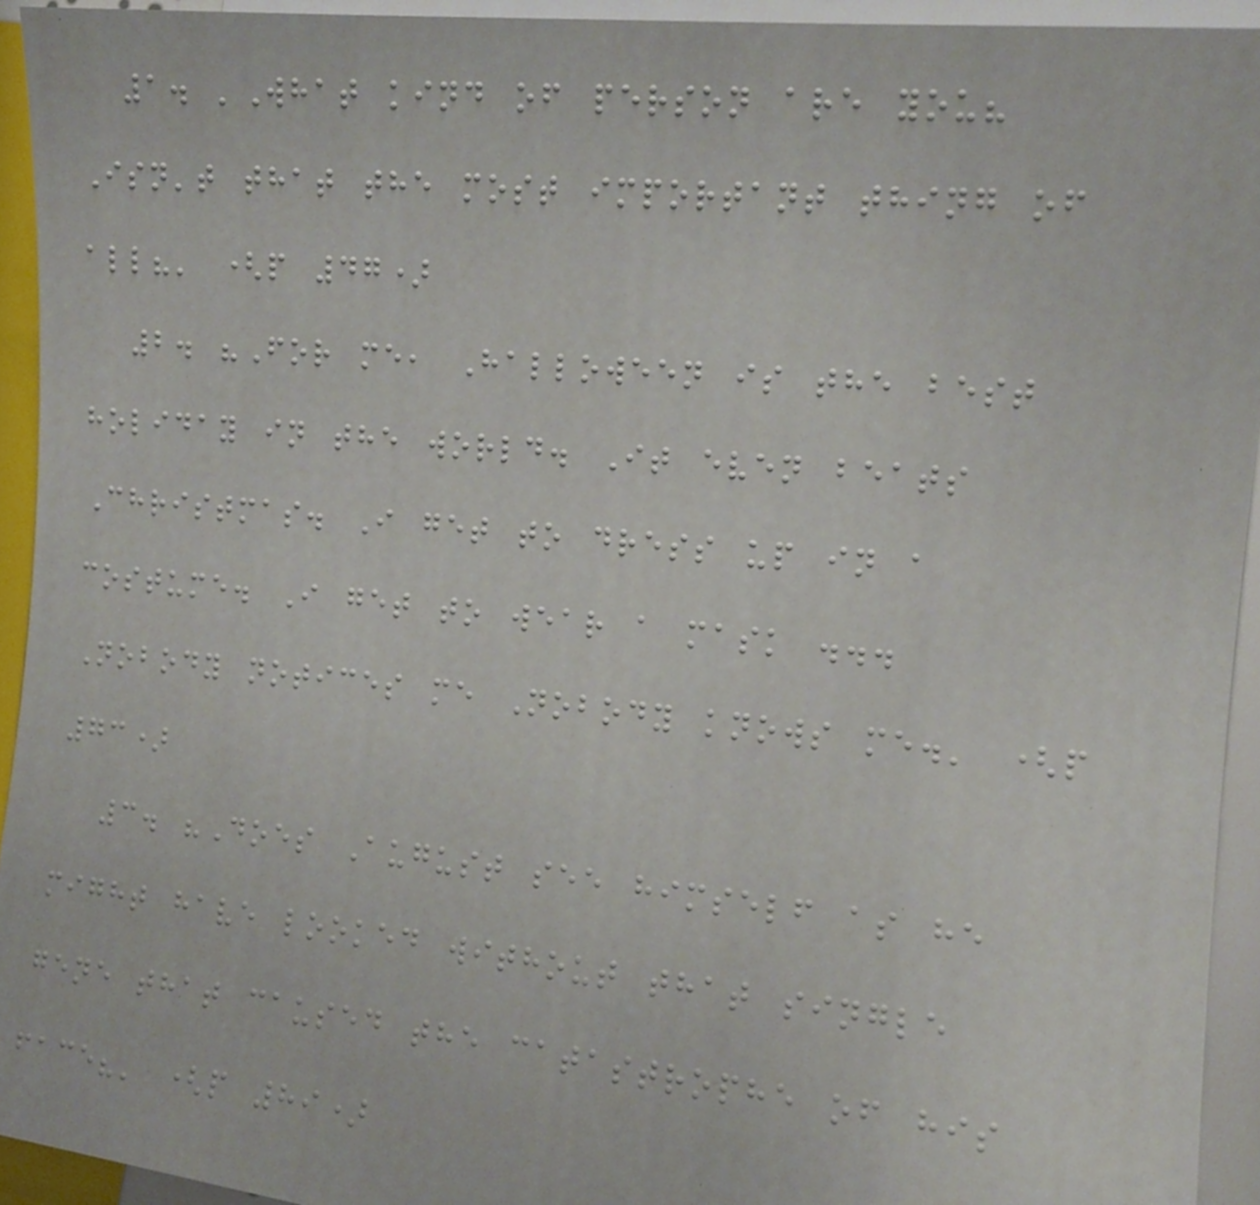1. 'What kind of person are you?
Isn't that the most important thing of
all?' (p 47)
2. "For me, Halloween is the best
holiday in the world. It even beats
Christmas. I get to dress up in a
costume. I get to wear a mask ...
Nobody notices me Nobody knows me.' (p
73)
3. "Does August see himself as he
might have looked without that single
gene that caused the catastrophe of his
face?' (p 89)
